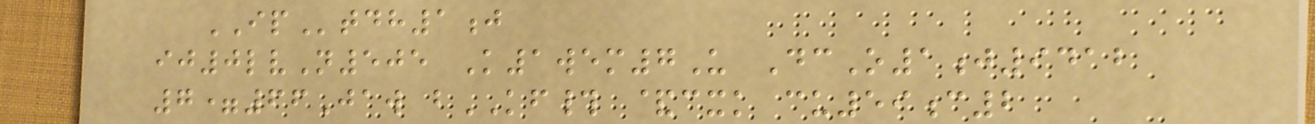IPtdh1j
ij0lvN505 K1wem7U DcO1j9412
7=66Jaw bKF# &cxk cu59c2
